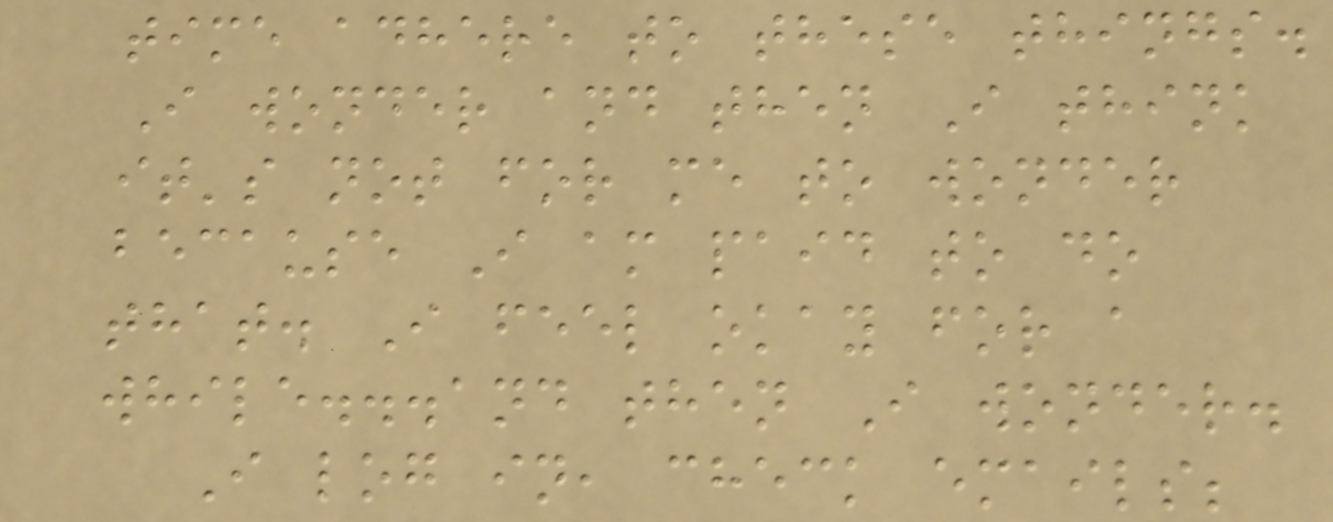time adhere to these things.
I wonder and then I think
it's not for me to wonder
because I am paid to do
that. I feel okay for a
while...and then I wonder.
I log in, check emails;
